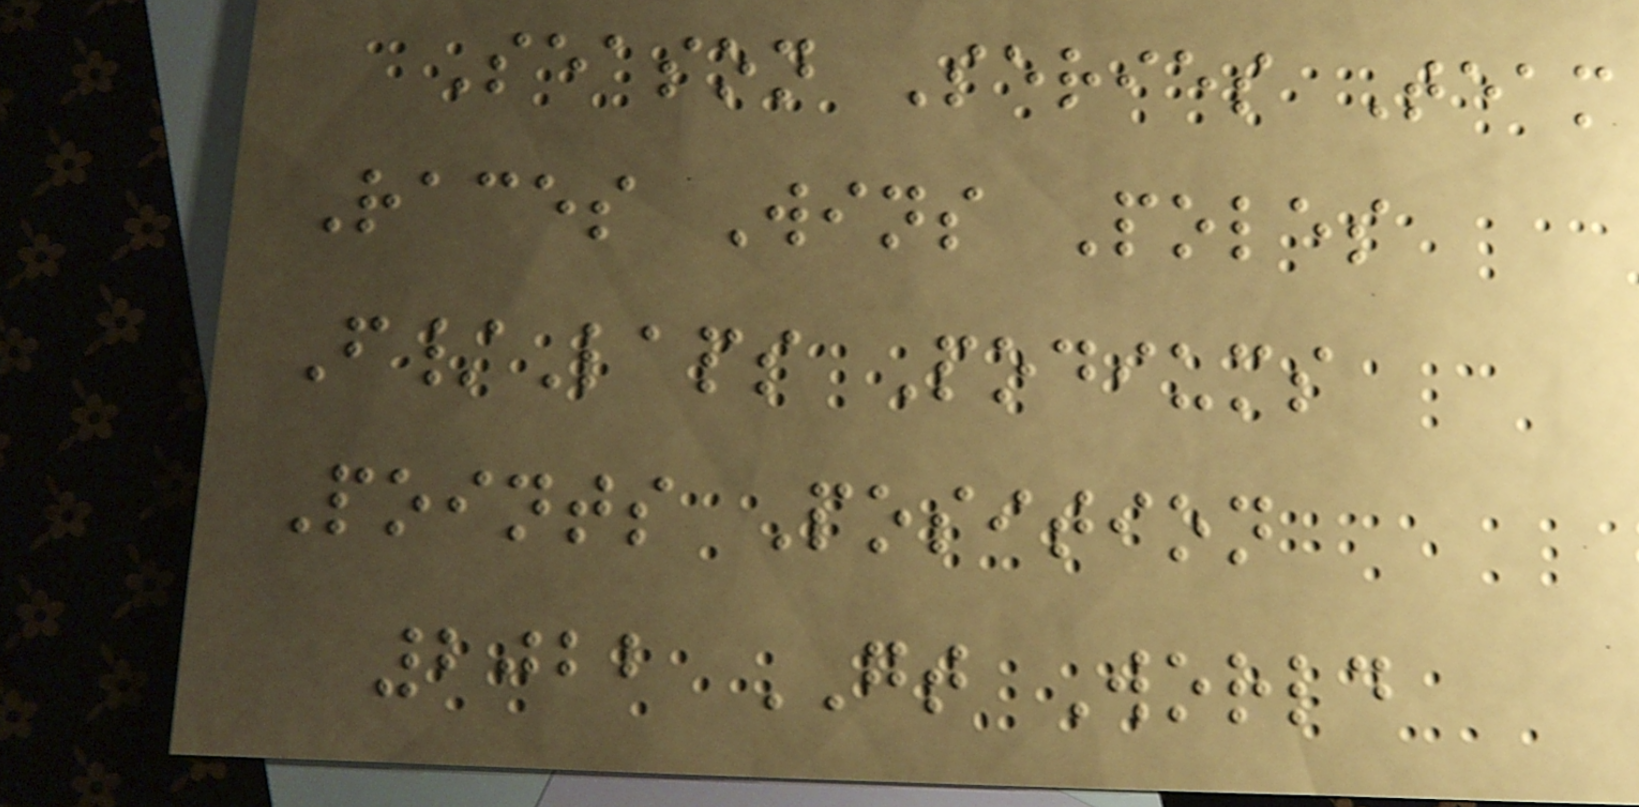Season Series Team
Races Wins Poles
F/Laps Podiums
Points Position
2022 GT World
